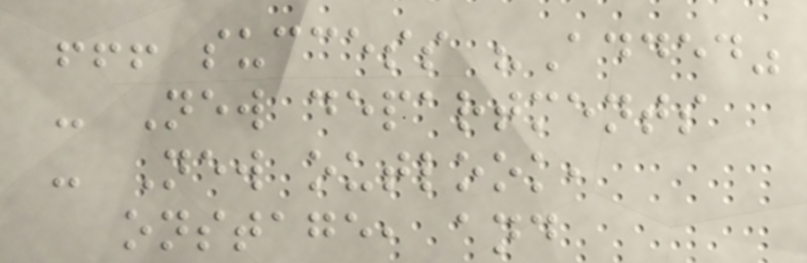!!! success "Added"
- New departments
- New outlook,
onstage, and
